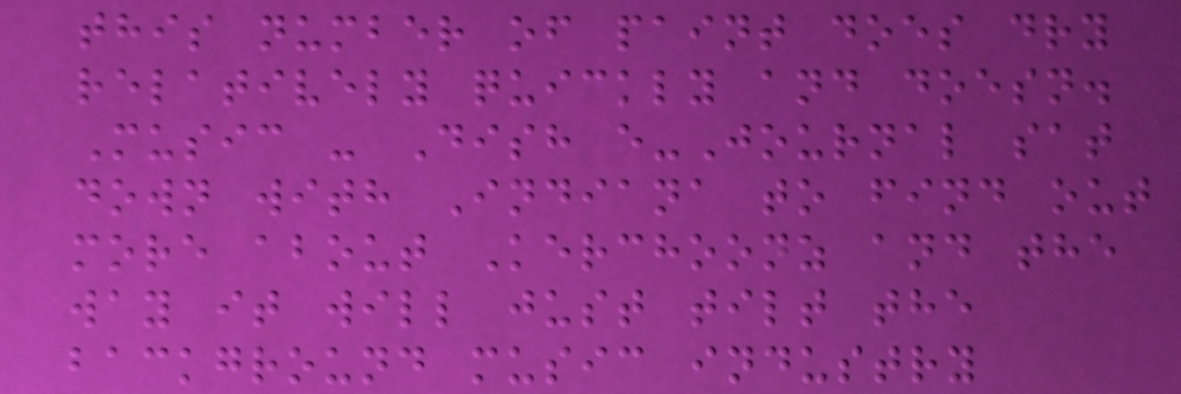this number of paint does dry
relatively quickly and doesn.
Music - Dish e-Journal sat
down with Indiana to find out
more about Kerchoonz and the
way it will just tilt the
background music industry
